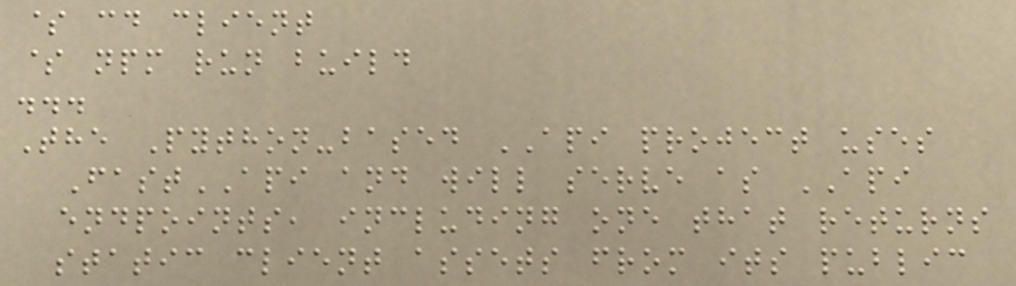$ cd client
$ npm run build
...
The Python-based API project uses
FastAPI and will serve as API
endpoints, including one that returns
static client assets from its public
